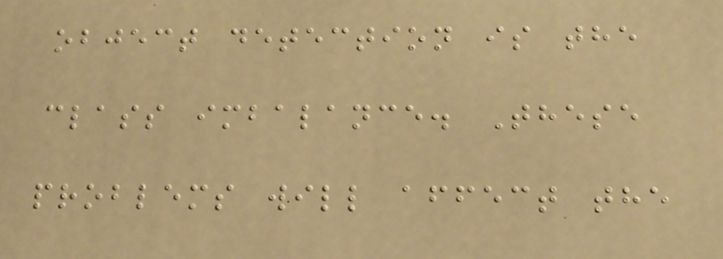object detection is the
class imbalance. These
problems will affect the
